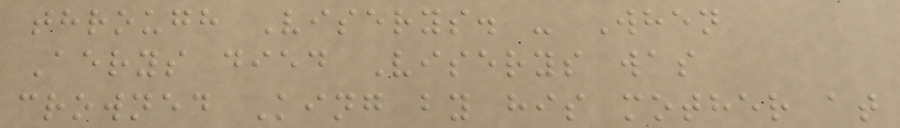through Viserys. - When
Aerys died Viserys was
crowned King by his mother at
